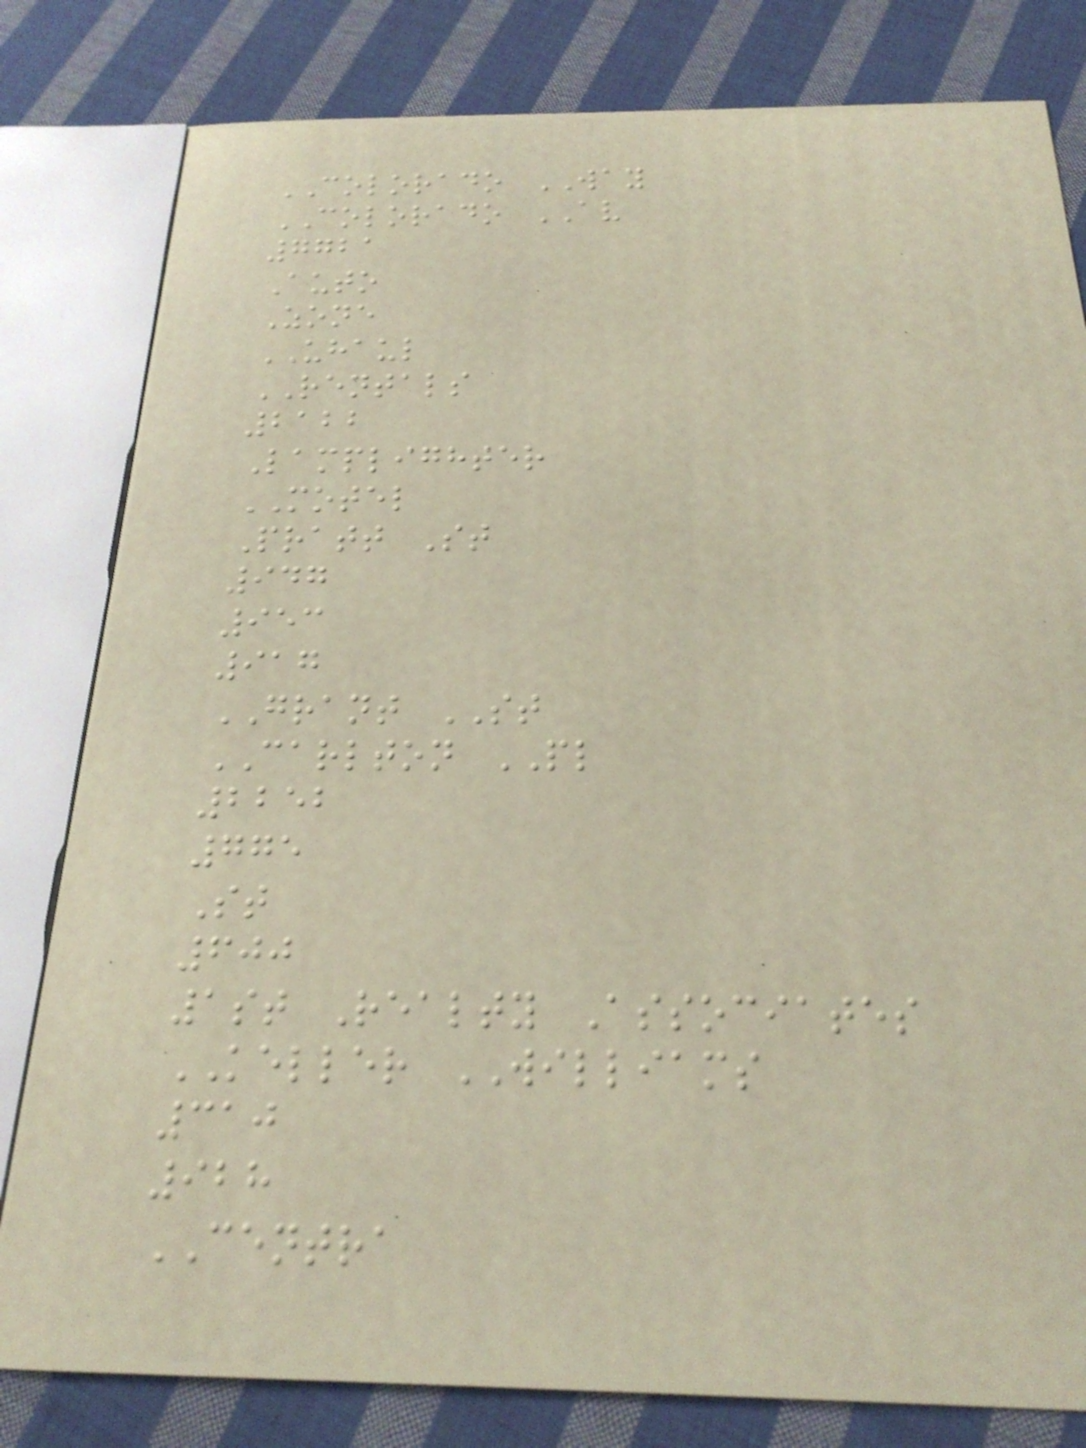COLORADO WAY
COLORADO AV
7721
Auto
Zone
UHAUL
RENTALS
2122
Lamplighter
MOTEL
Pratt St
947
953
917
GRANT ST
CARLTON PL
2252
775
St
600
1st Realty Associates
KELLER WILLIAMS
310
928
CENTRA
